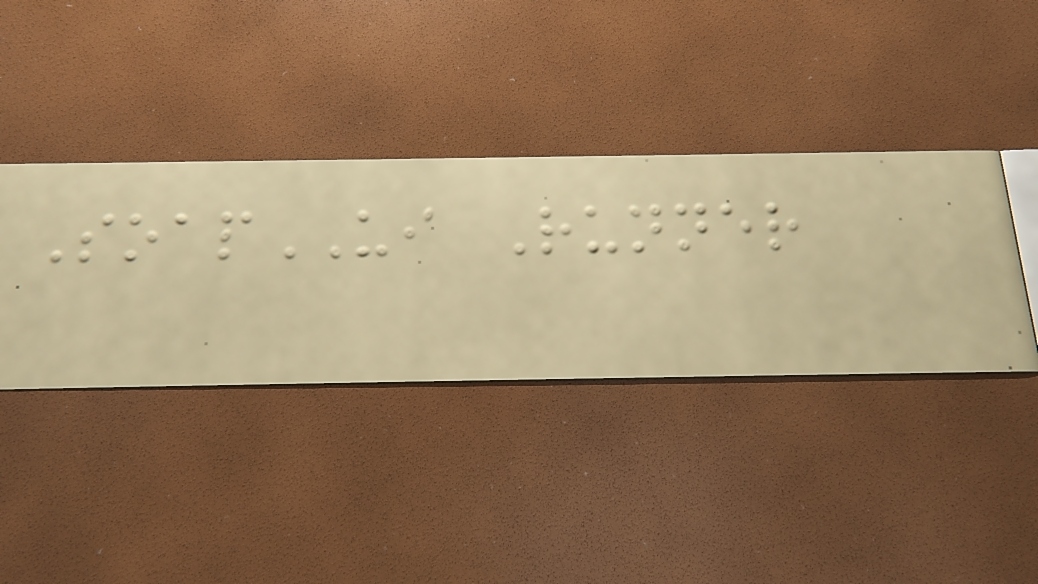SoapUI Runner
